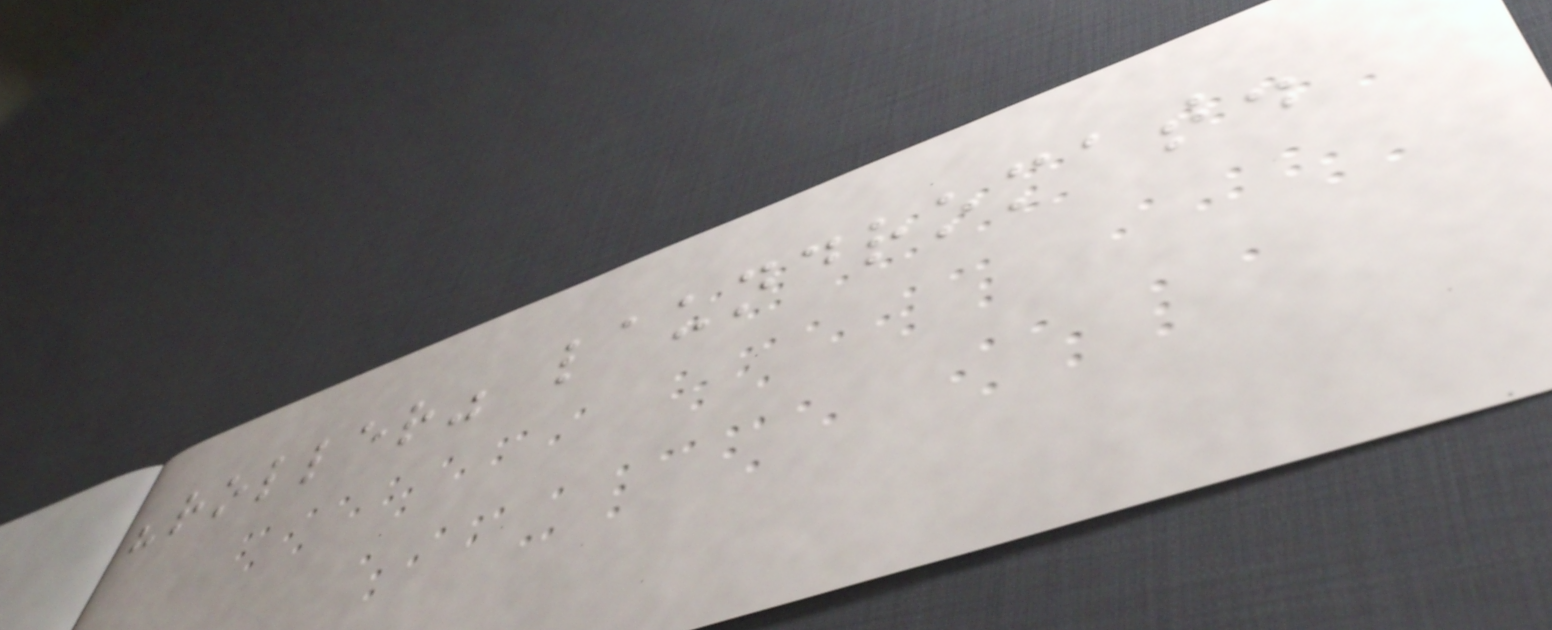"roller" laundromat.
